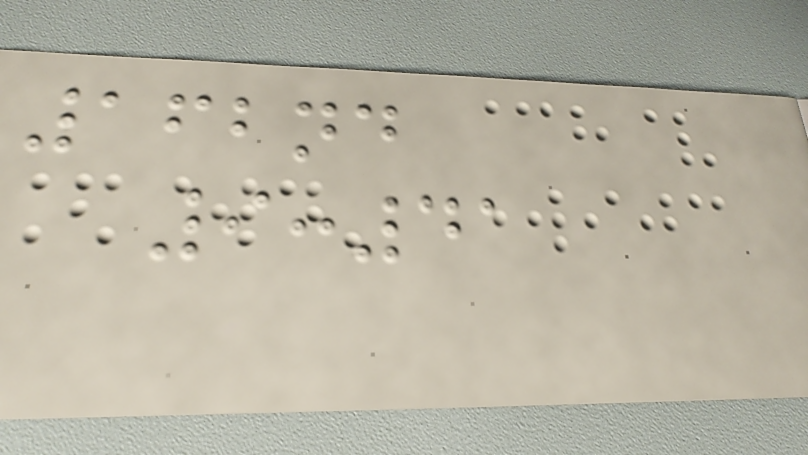162nd
9:41
